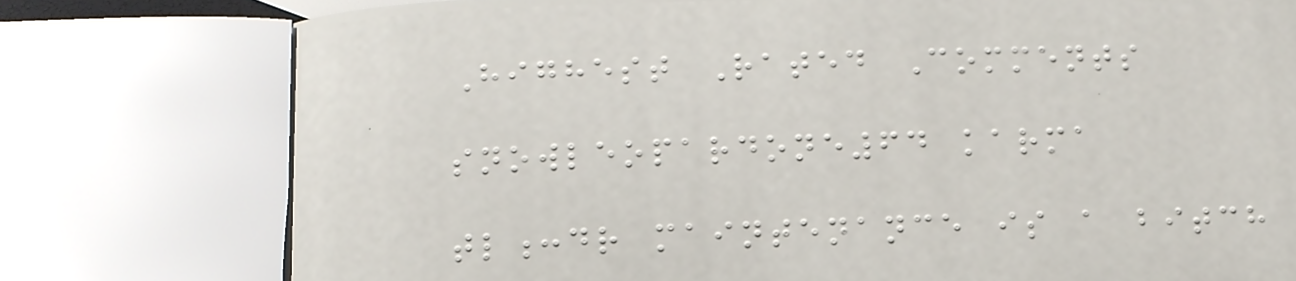Highest Rated Comments
snowleopardone64 karma
tl:dr maintenance is a bitch
